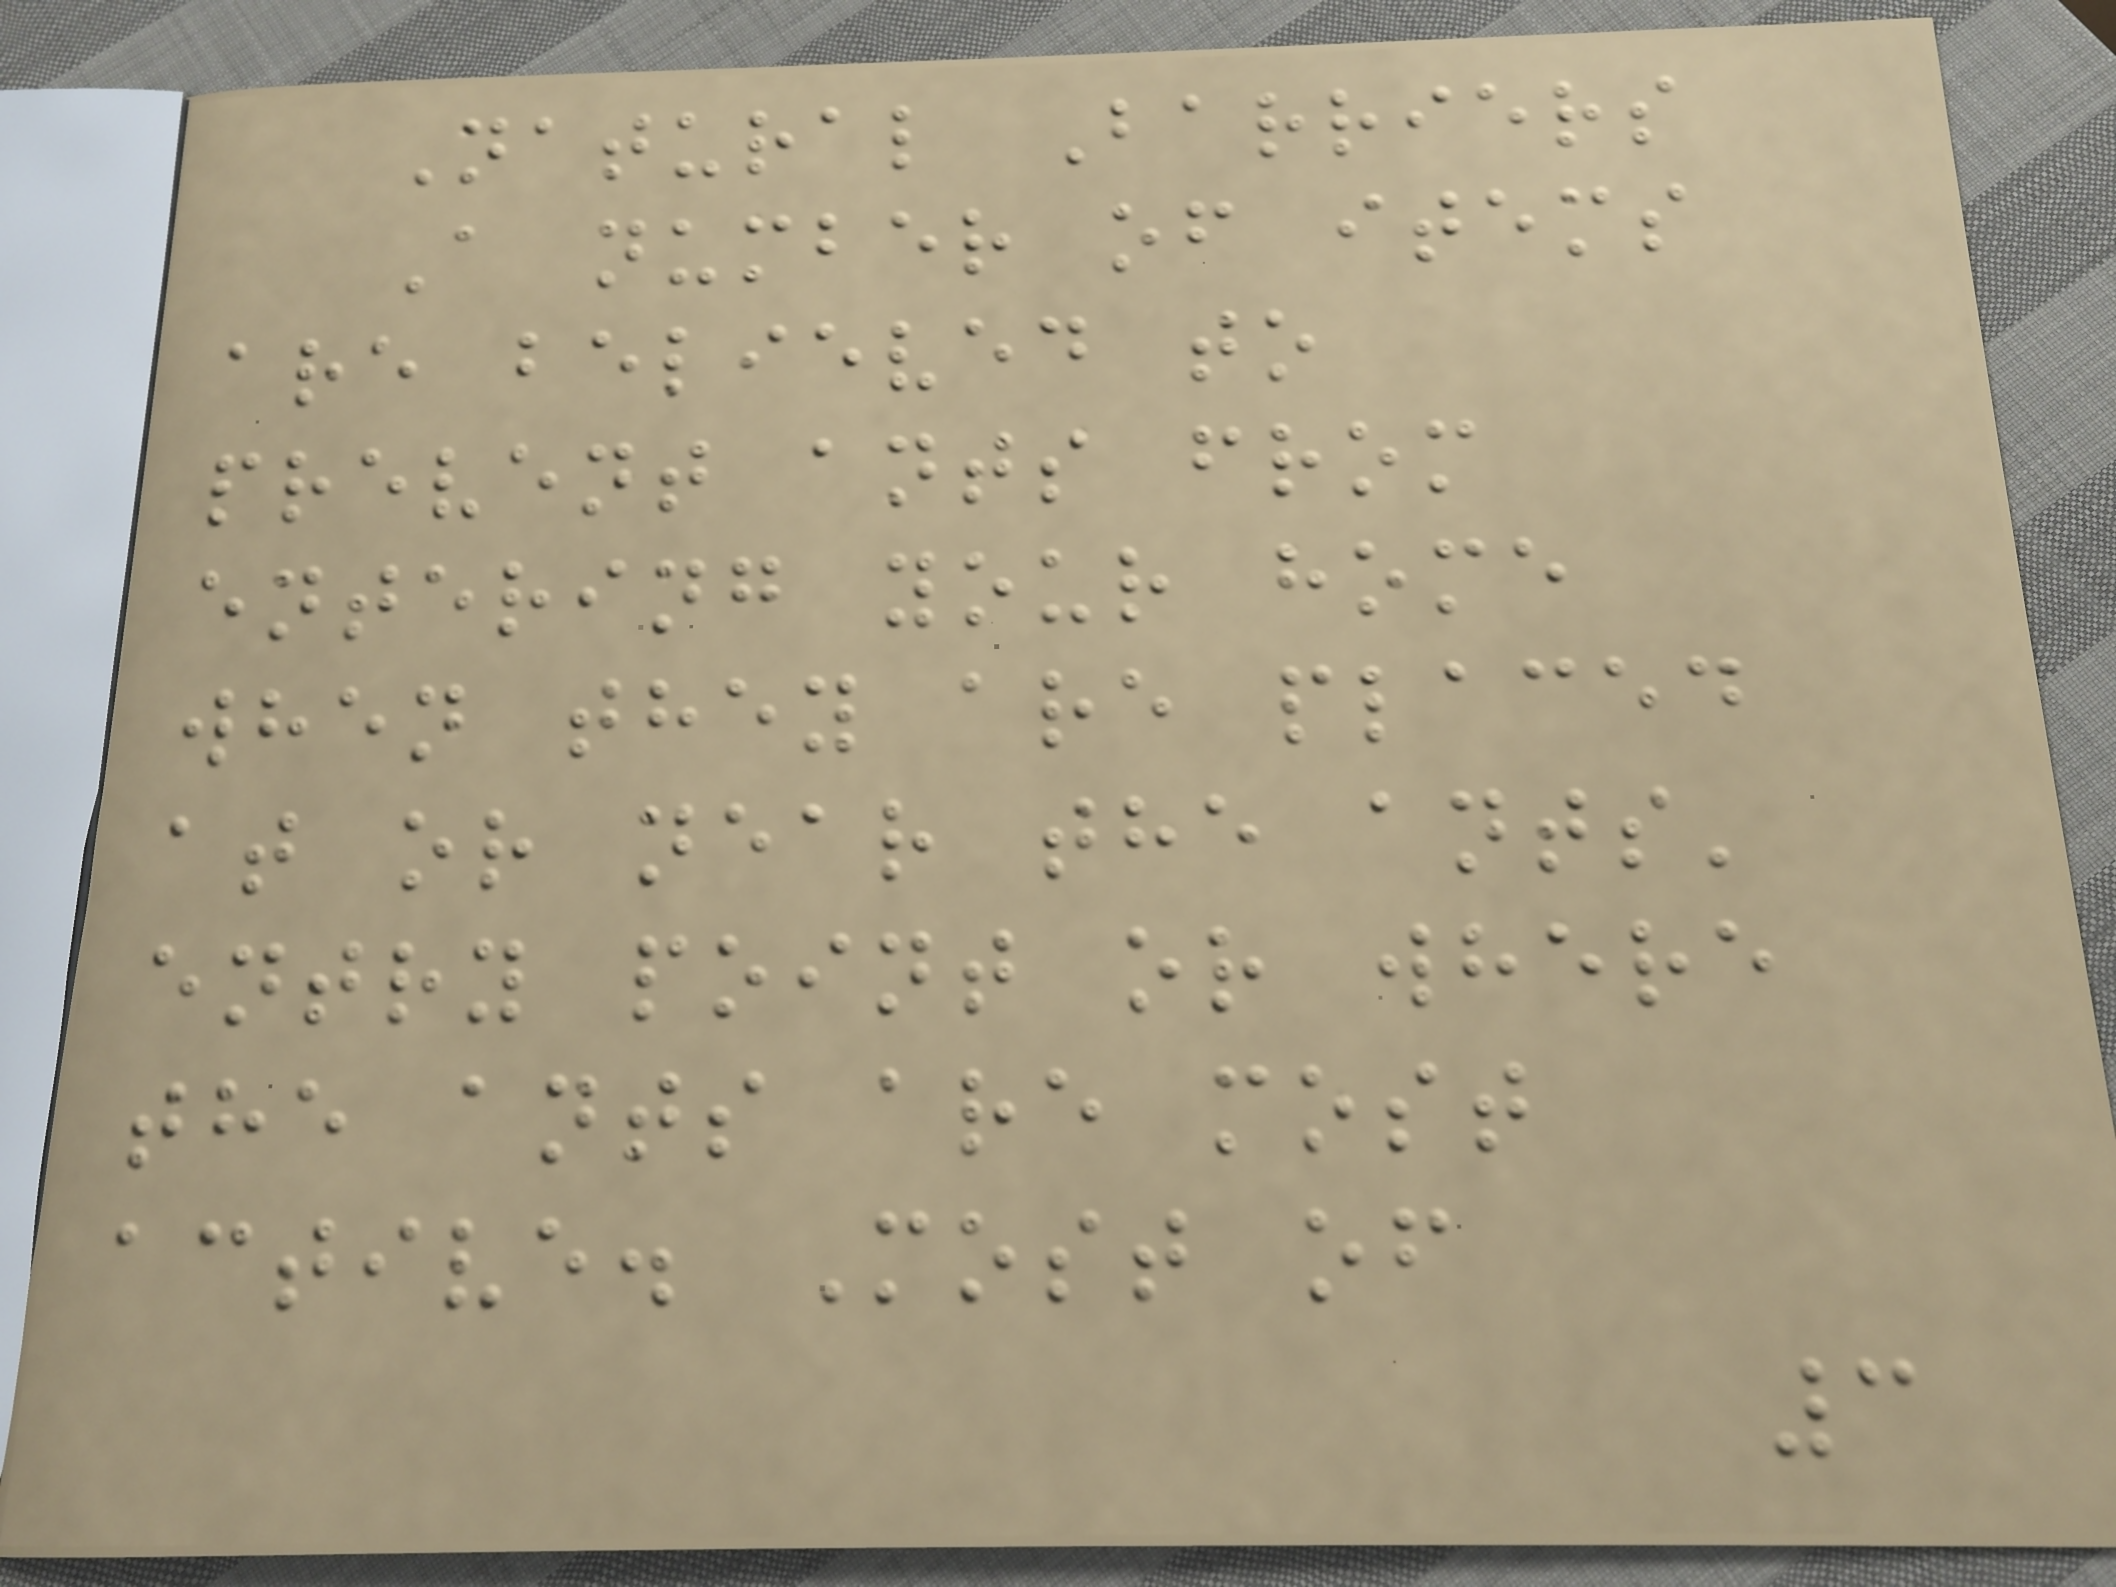Natural Barriers
A number of items
are believed to
prevent ants from
entering your home
when they are placed
at or near the ants'
entry point or where
the ants are most
active. Most of
3
